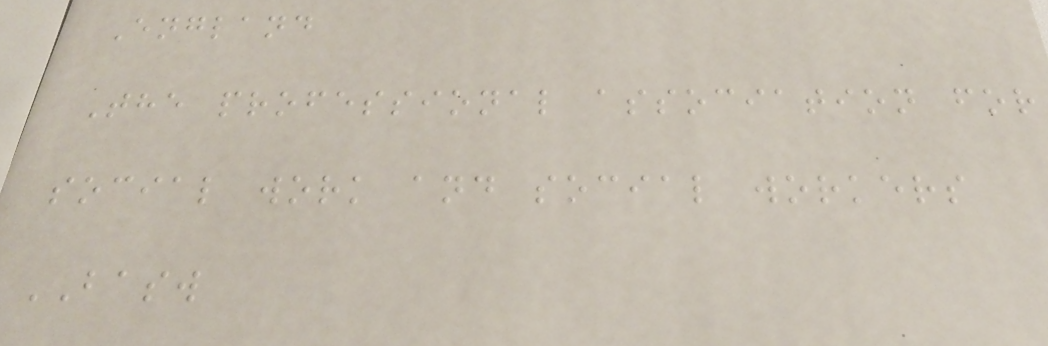England
The professional association for
social work and social workers
BASW
